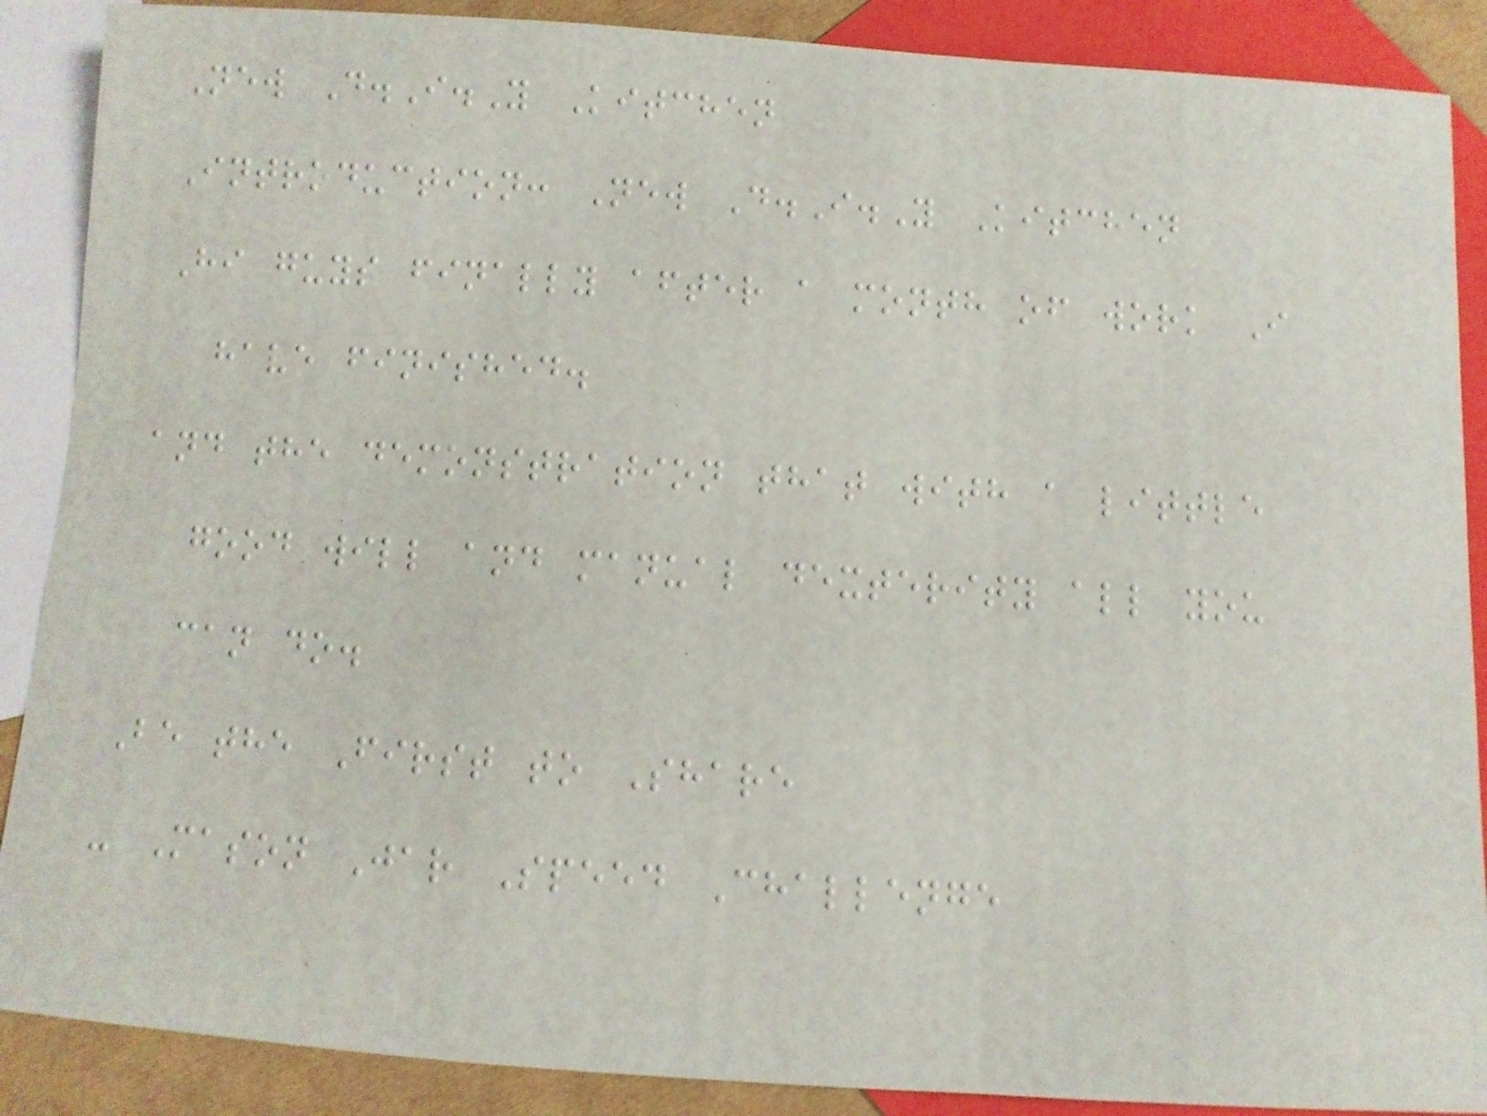New D.I.Y Kitchen
Introduction: New D.I.Y Kitchen
Hi guys finally after a month of work I
have finished.
and the demonstration that with a little
good will and manual dexterity all you
can do.
Be the First to Share
- Mason Jar Speed Challenge
